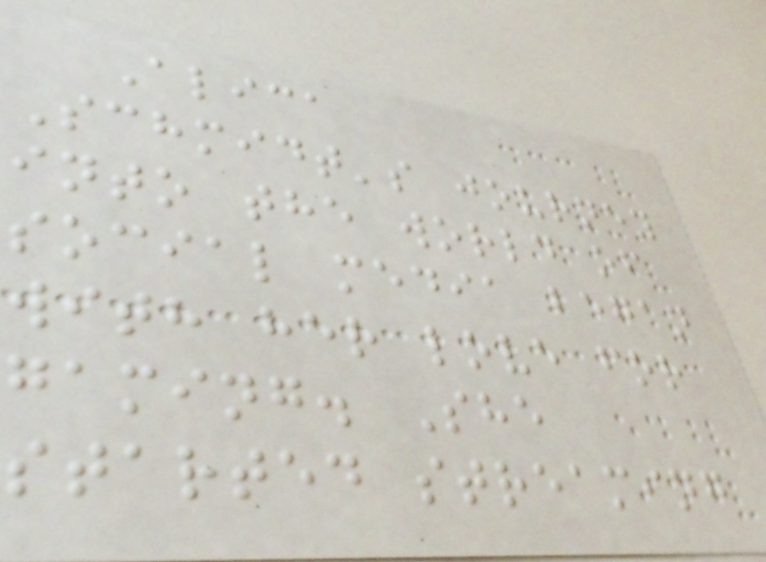Alica
Schmidt's journey
into the world of
social media began
with her love for
gaming. She
started streaming
